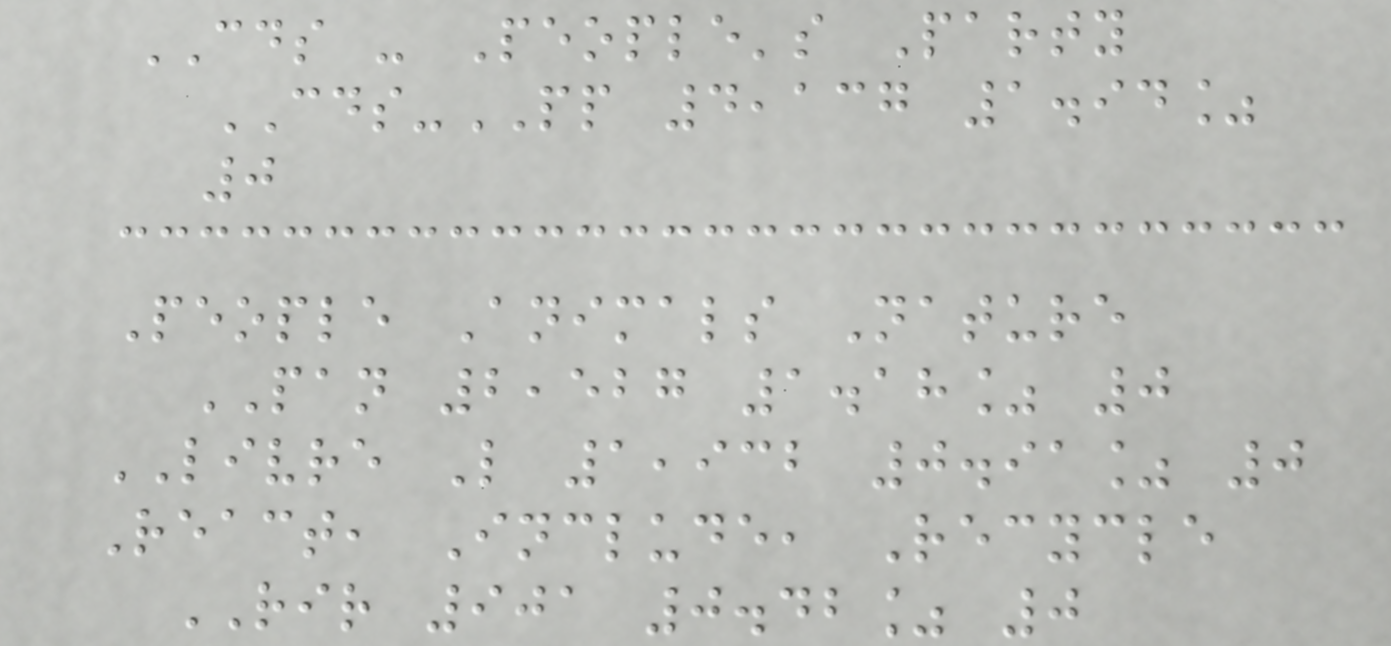CDS - People's Party
CDS-PP 4,137 1.94%
0
People Animals Nature
PAN 2,527 1.18% 0
LIVRE L 1,932 0.91% 0
React, Include, Recycle
RIR 901 0.42% 0
